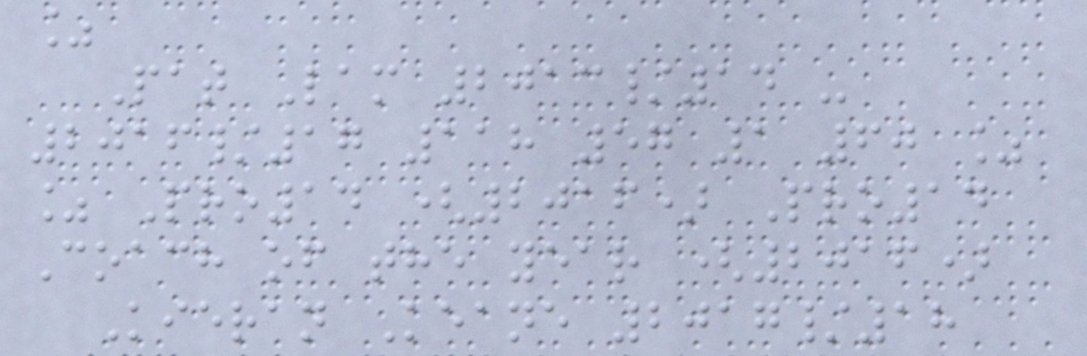%
Pat Lam 2013/14 -
2016/17 118 57 1 60 %
% Pro14 (2016) Pro14
Coach of the year (2016)
Kieran Keane 2017/18
